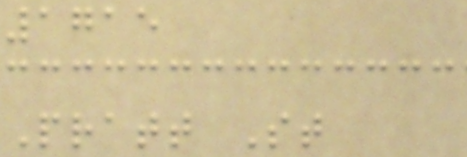1715
Pratt St
